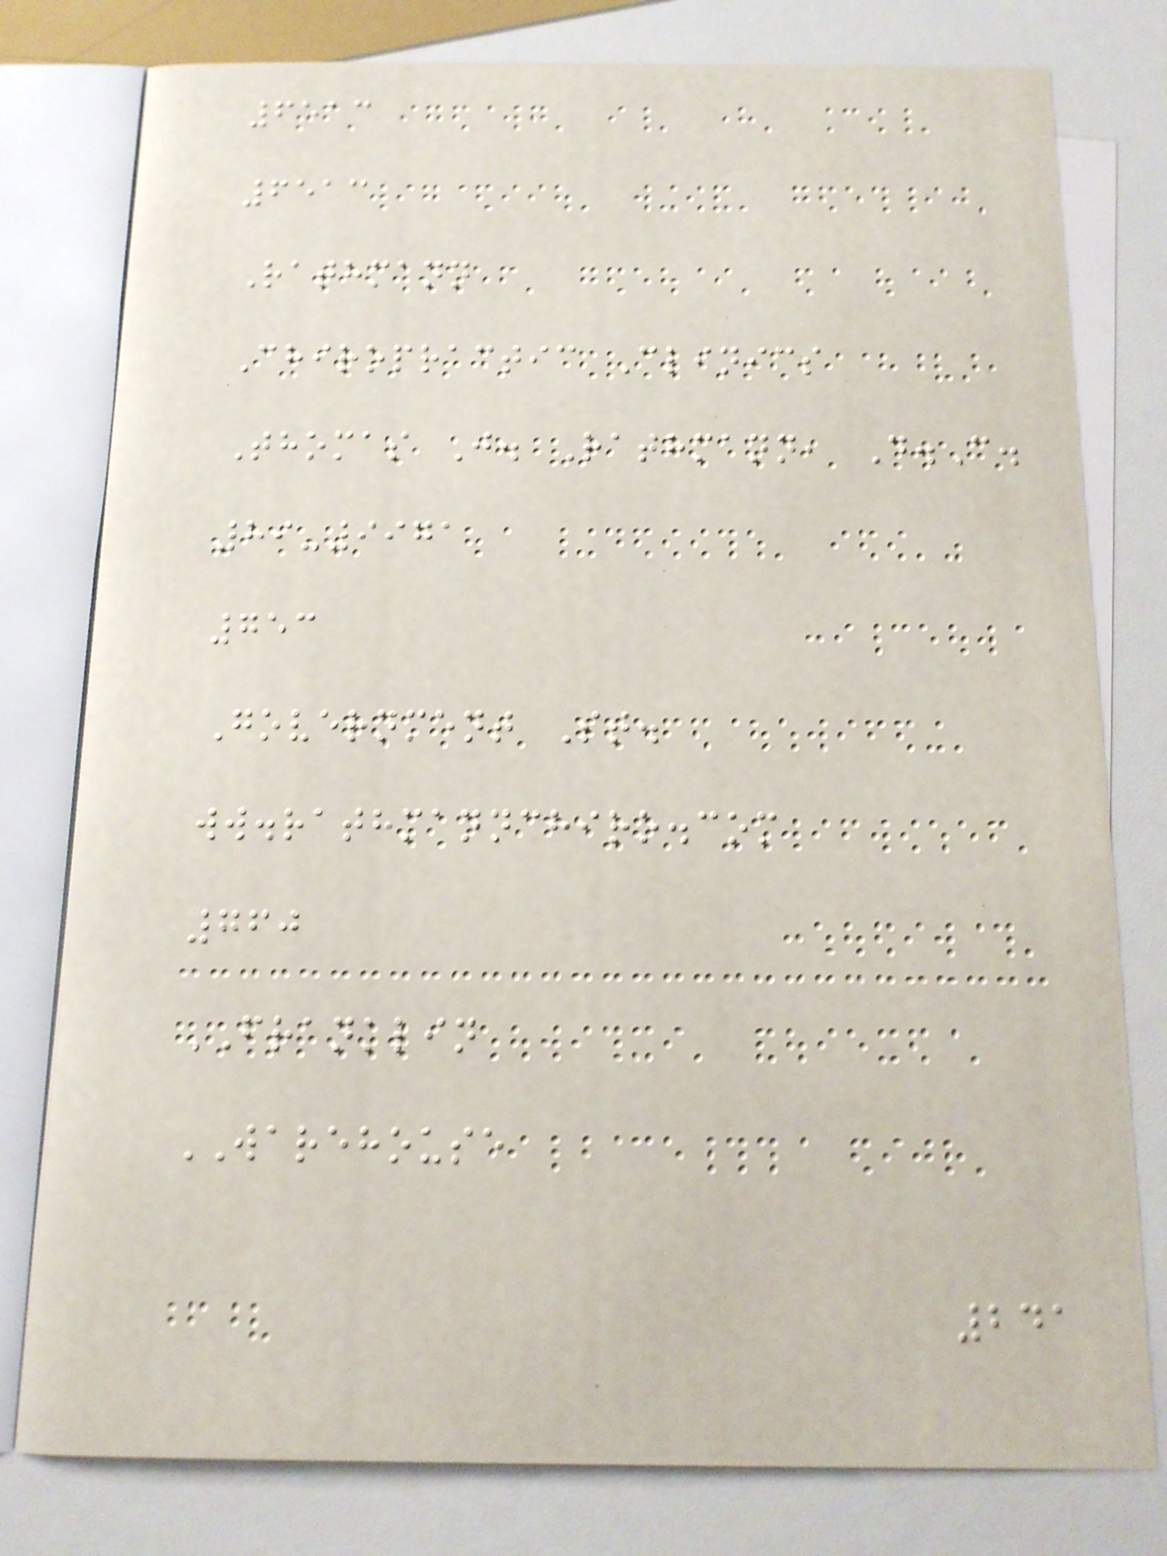6513
6513
Rathmann
Chiropractic Clinics
Thomas J. Rathmann, D.C.
89-9971
753
Government St.
ww.rathmannchiro.com
760
FRANKLIN
WAREHOUSE
241
